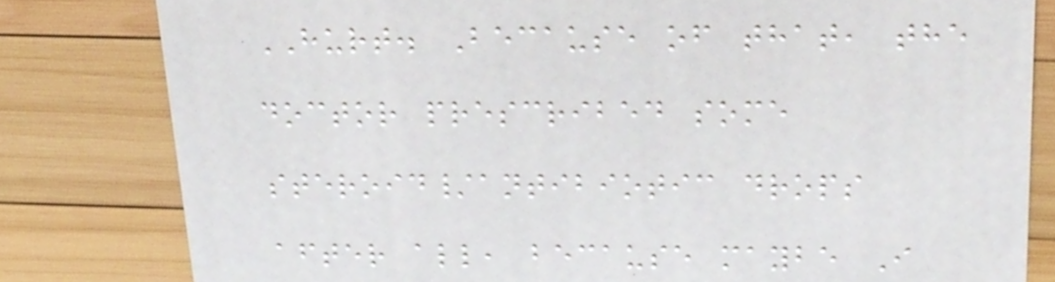HURT. Because of that, the
doctor prescribed some
steroid/antibiotic drops
after all, because maybe I
